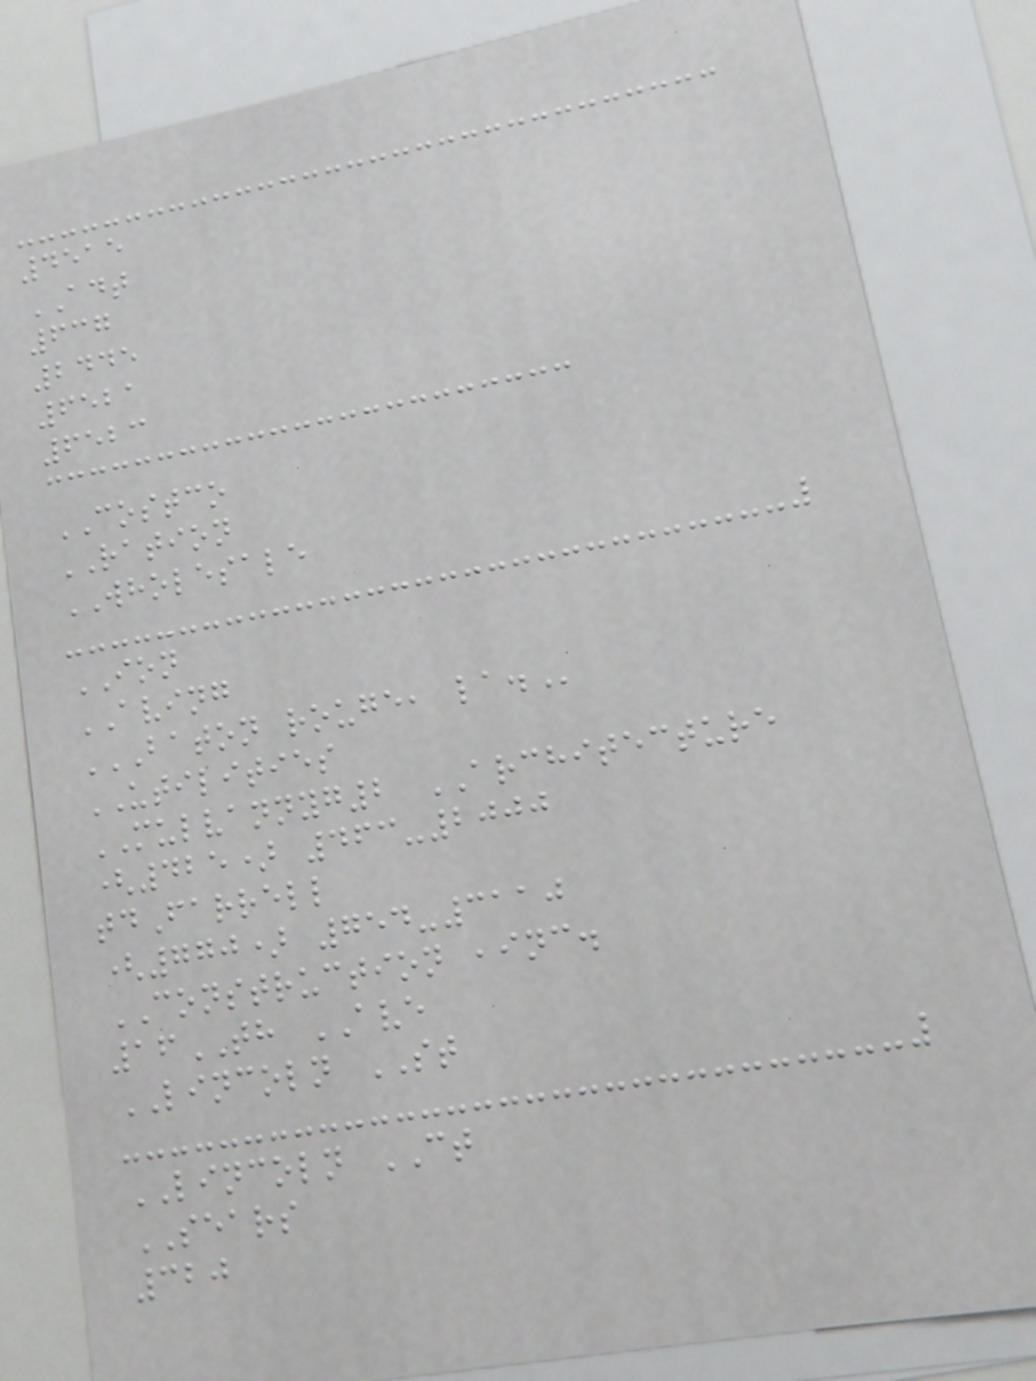4515
ADT
637
2445
6521
6523
COSTCO
RATION
WHOLESALE
ION
AVING
BATON ROUGE, LA.
UTILITIES
MULVANNYG2 ARCHITECTURE
(425) 463-2000
tdFarrell
(770) 754-3110
CONSTRUCTION ,inc.
16TH AVE
LINCOLN ST
LINCOLN CT
SEARS
320
